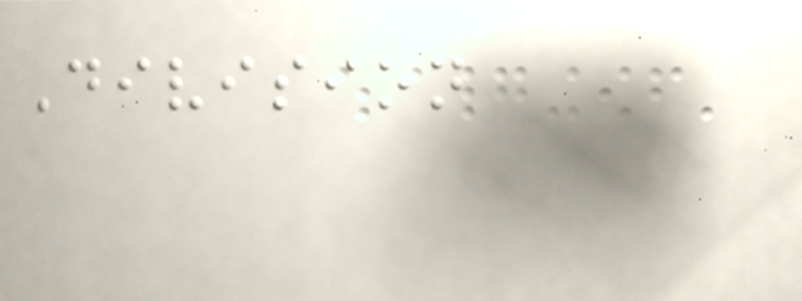Division
